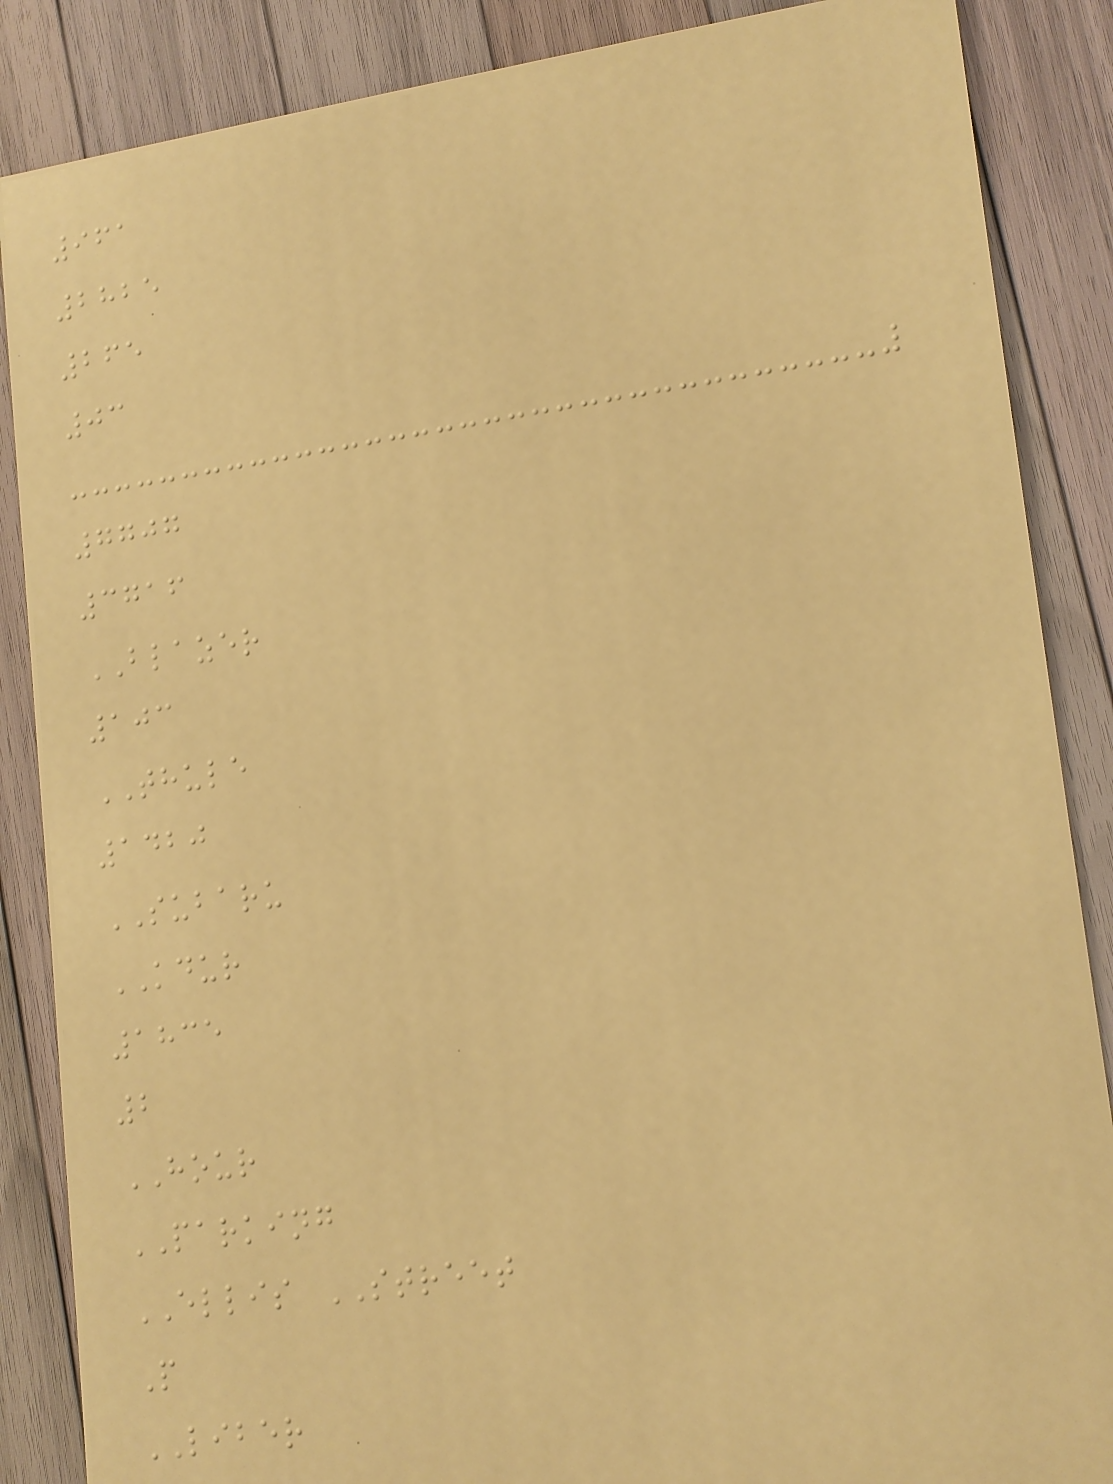961
2825
265
03
7707
3716
BLAZER
103
THULE
1420
SUBARU
KDUR
1835
2
HOUR
PARKING
ELLIS STREET
P
LIBER
